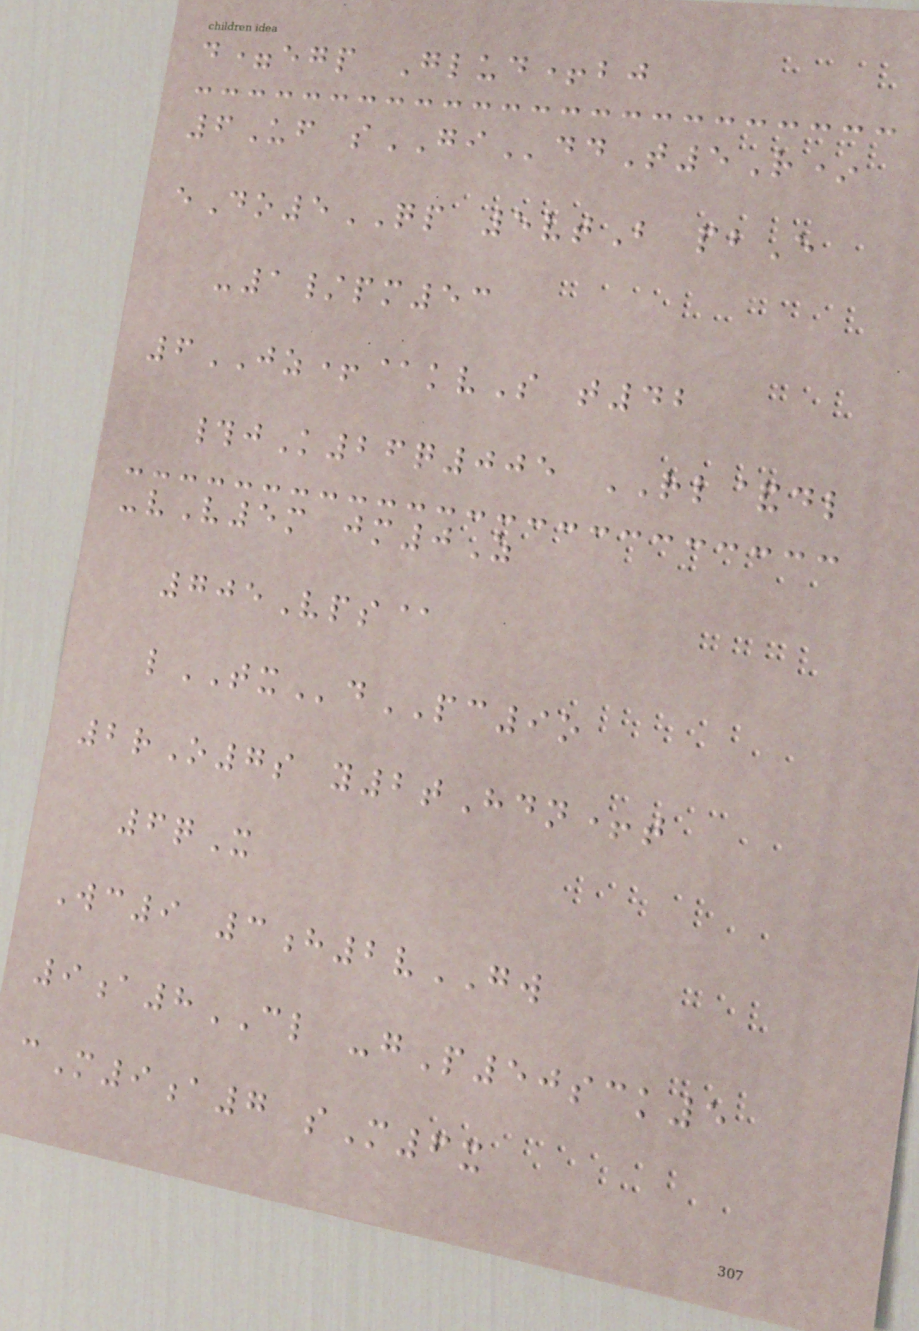d=egp Glud+bj
6Uf sGIddT5R*
eDo5QP 5vtB pbE
-1/pm53
6JZ+@kvS t42
#jK26q005 RL&dl
-vV5m jm0Z
705Vps@
lTXdPC9o
2rO7s y2tHdn+t
6qX
Wc9 3h2vGW
9a8CL -gP50sck5
cM9a7 sM6x
